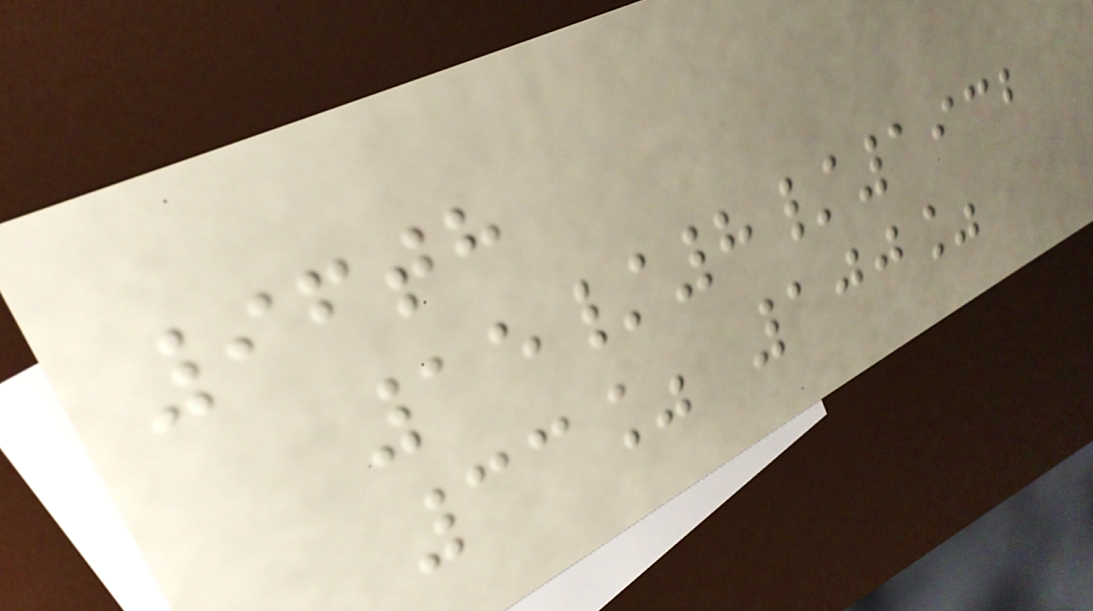96th
15/8/1932
33% 100%
